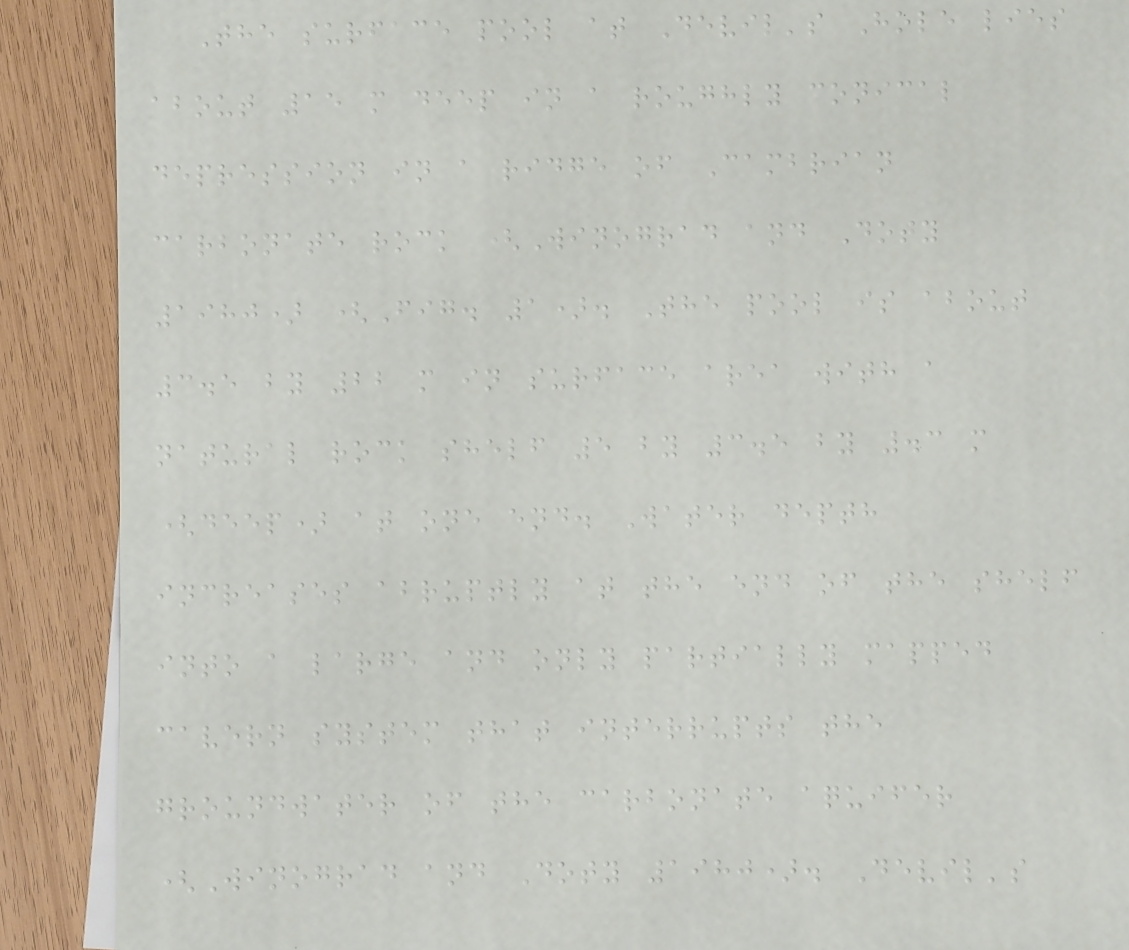The surface pool at Devil's Hole lies
about 15 m deep in a roughly conical
depression in a ridge of Cambrian
carbonate rock (Winograd and Doty
1980) (Fig. 1). The pool is about
3.5 by 22 m in surface area with a
natural rock shelf 5 by 3.5 by .3 m
(deep) at one end. Water depth
increases abruptly at the end of the shelf
into a large and only partially mapped
cavern system that interrupts the
groundwater of the carbonate aquifer
(Winograd and Doty 1980). Devil's
